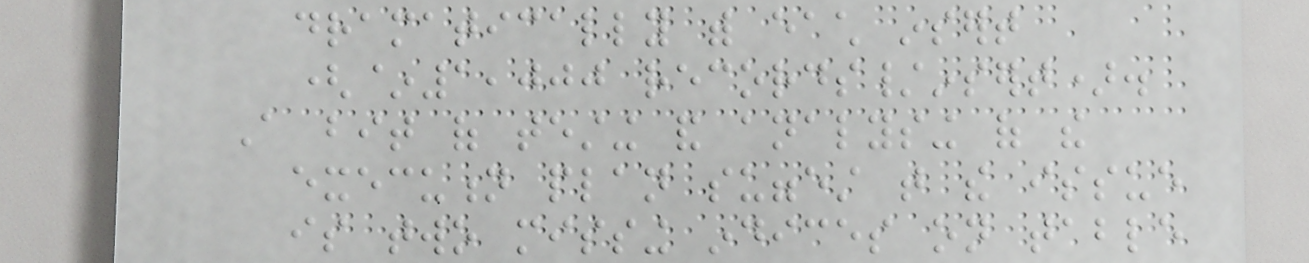dramatically with each insert
(~1,000 records/insert).
A bit of testing and analysing of the
execution plan suggest that the issue
is two missing indices on table
